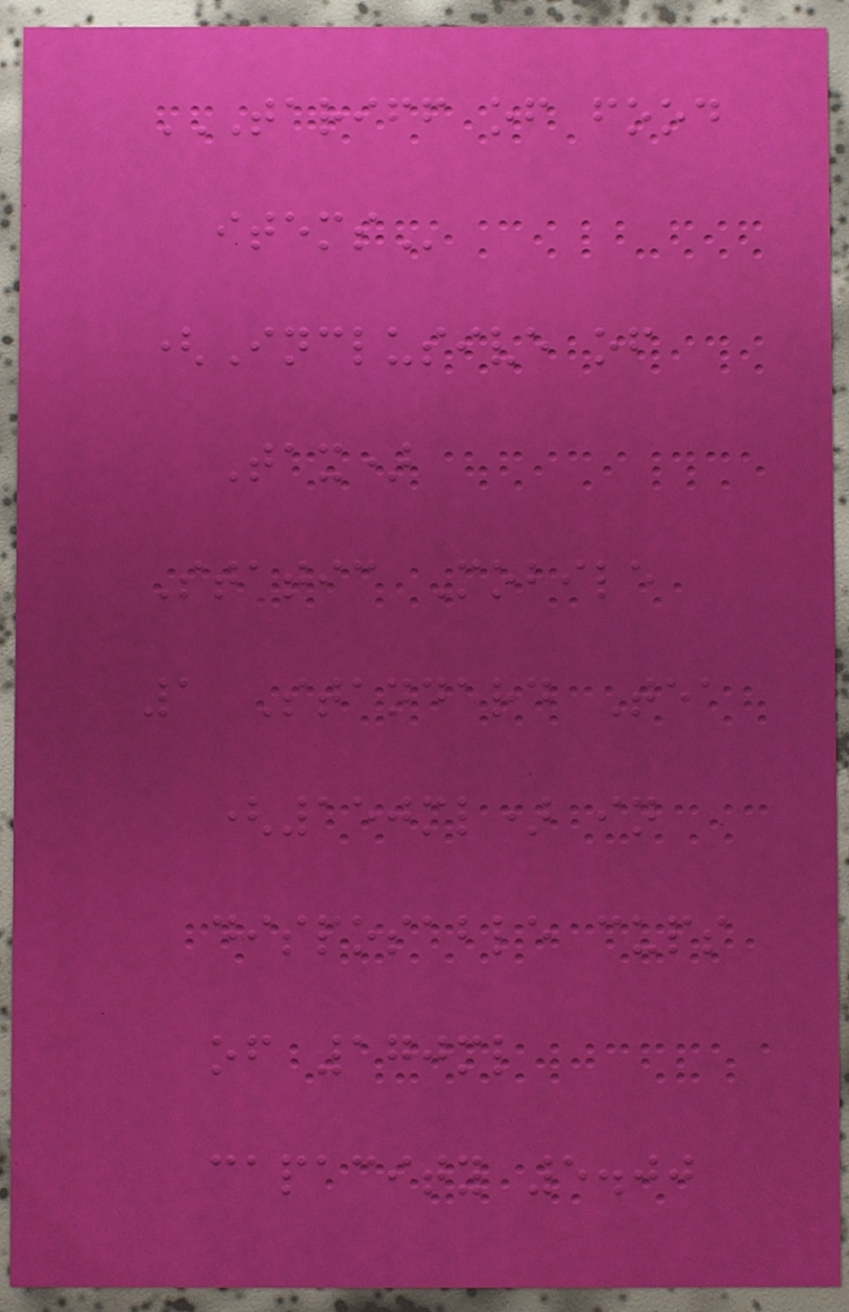TARIFF OF FOOD
ITEMS
(Inclusive of
Tax)
Static Mobile
1 Standard Tea
(150ml) in
disposable cups
of 170ml
capacity 5.00
